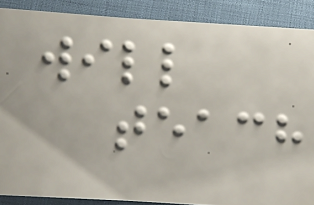will
teach
